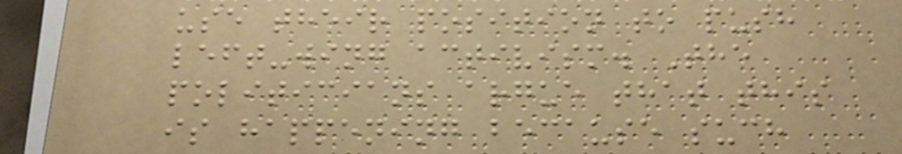use their position to push
left-wing activism. The
politicians argue that this
is happening because such
